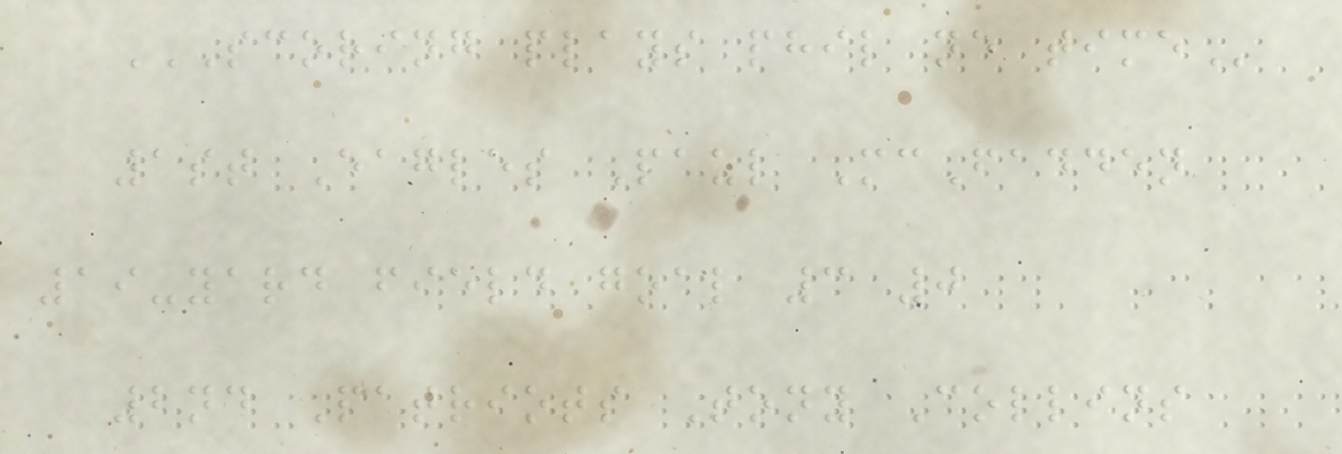SCORING PLAYS PHIL NE TIME
1st Eagles Paul McFadden
19-yard field goal 3 0
2nd Patriots Tony Collins
